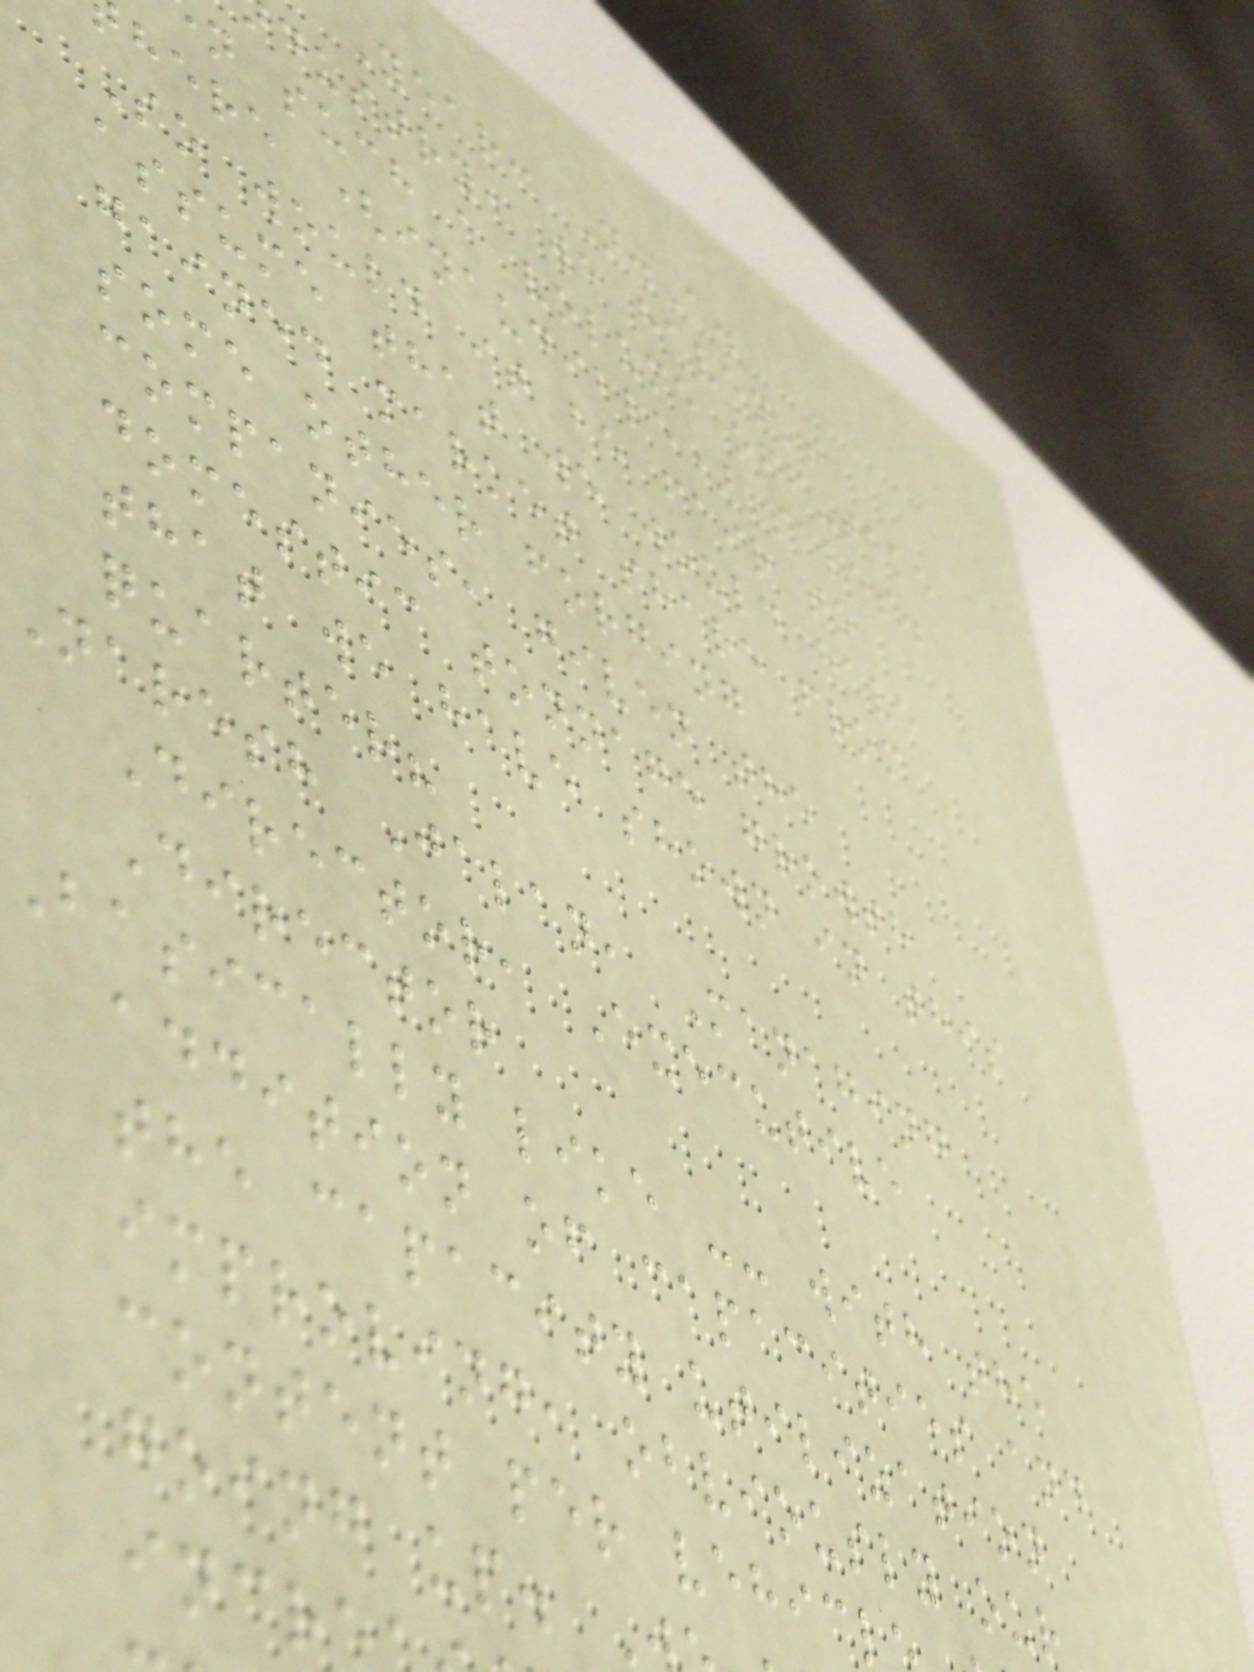Year: N.A.
dustry, we haven't
n such a volume off-take
here (inaudible) sales.
So would it be fair to
assume that we would have
gained market share from
some other forging
companies, given the
domestic tonnage growth
that we have shown in this
quarter?
Naresh Jalan, Managing
Director, Executive
Director
Basically like -- with the
addition of capacities and
the capacity utilization
improving, obviously our
content per vehicl
going up.
